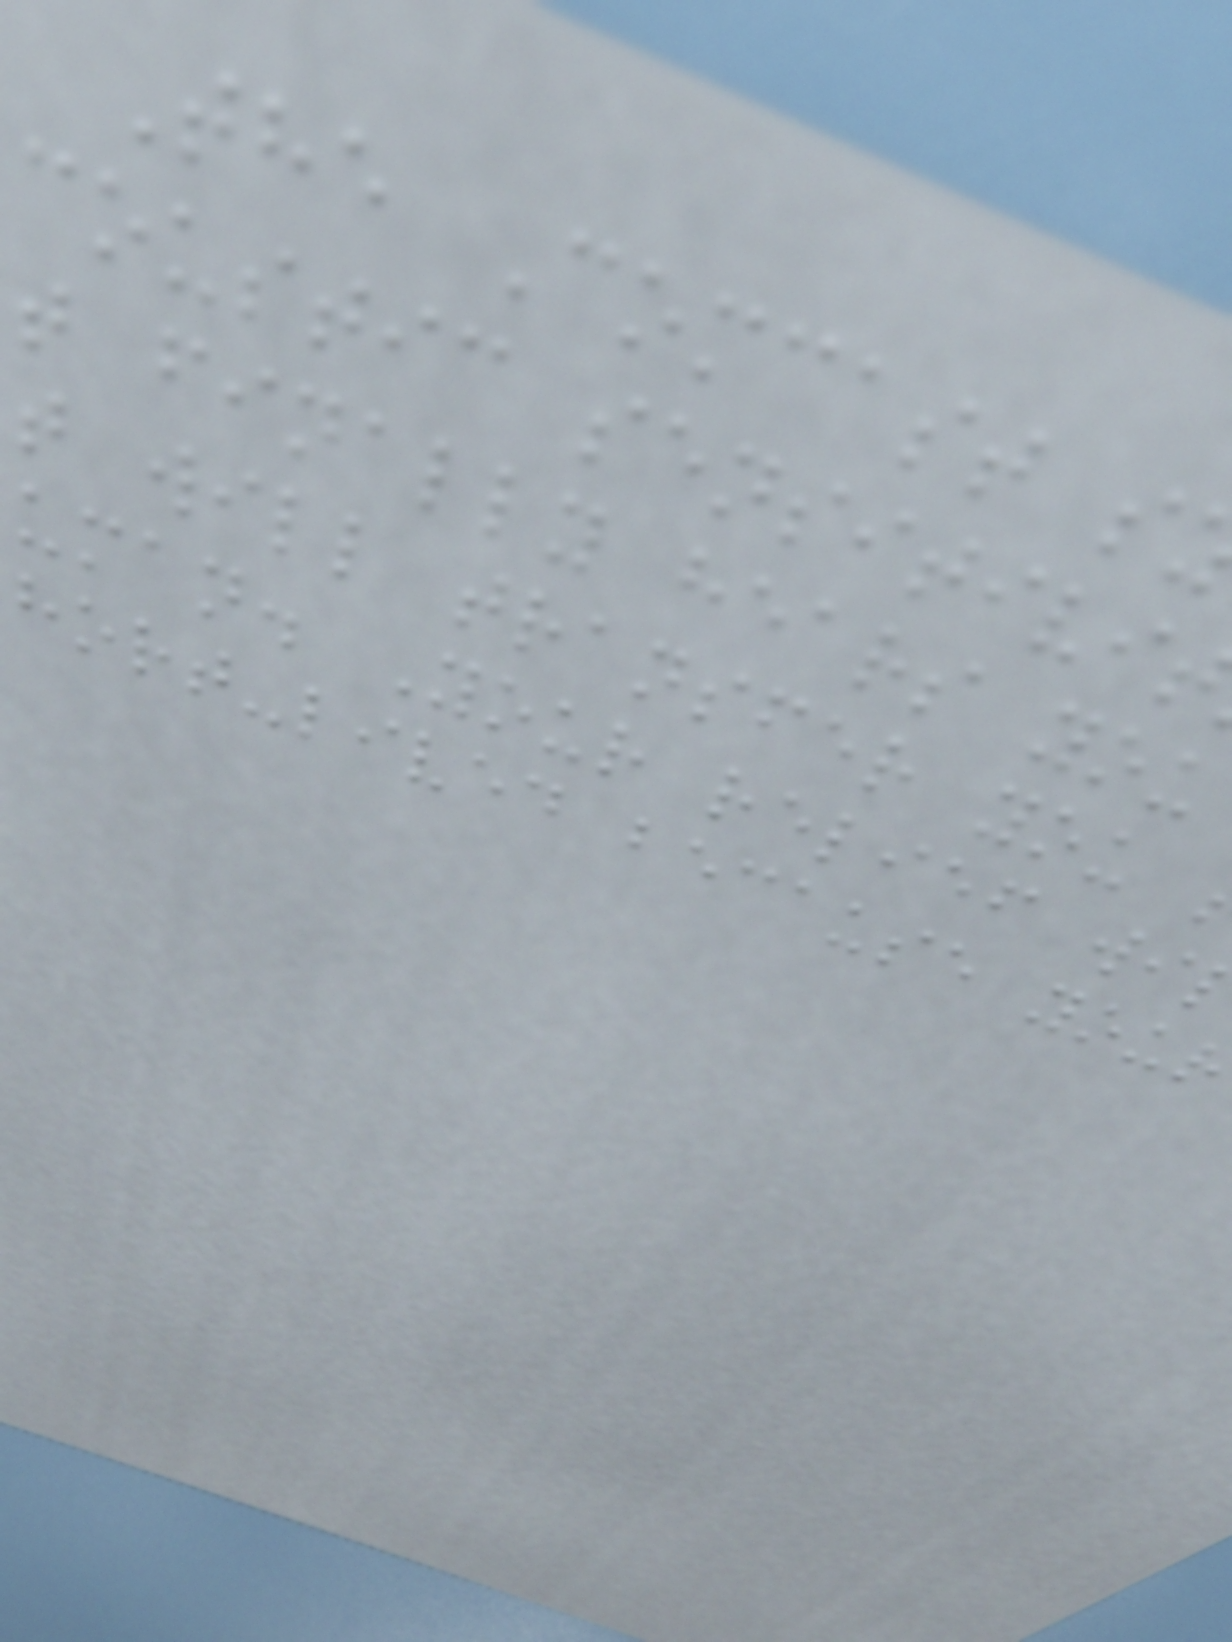The Comcast s
coustic sensitivi
t finally hears you
t will transfer you
uman. Your relief wi
hort-lived because you
